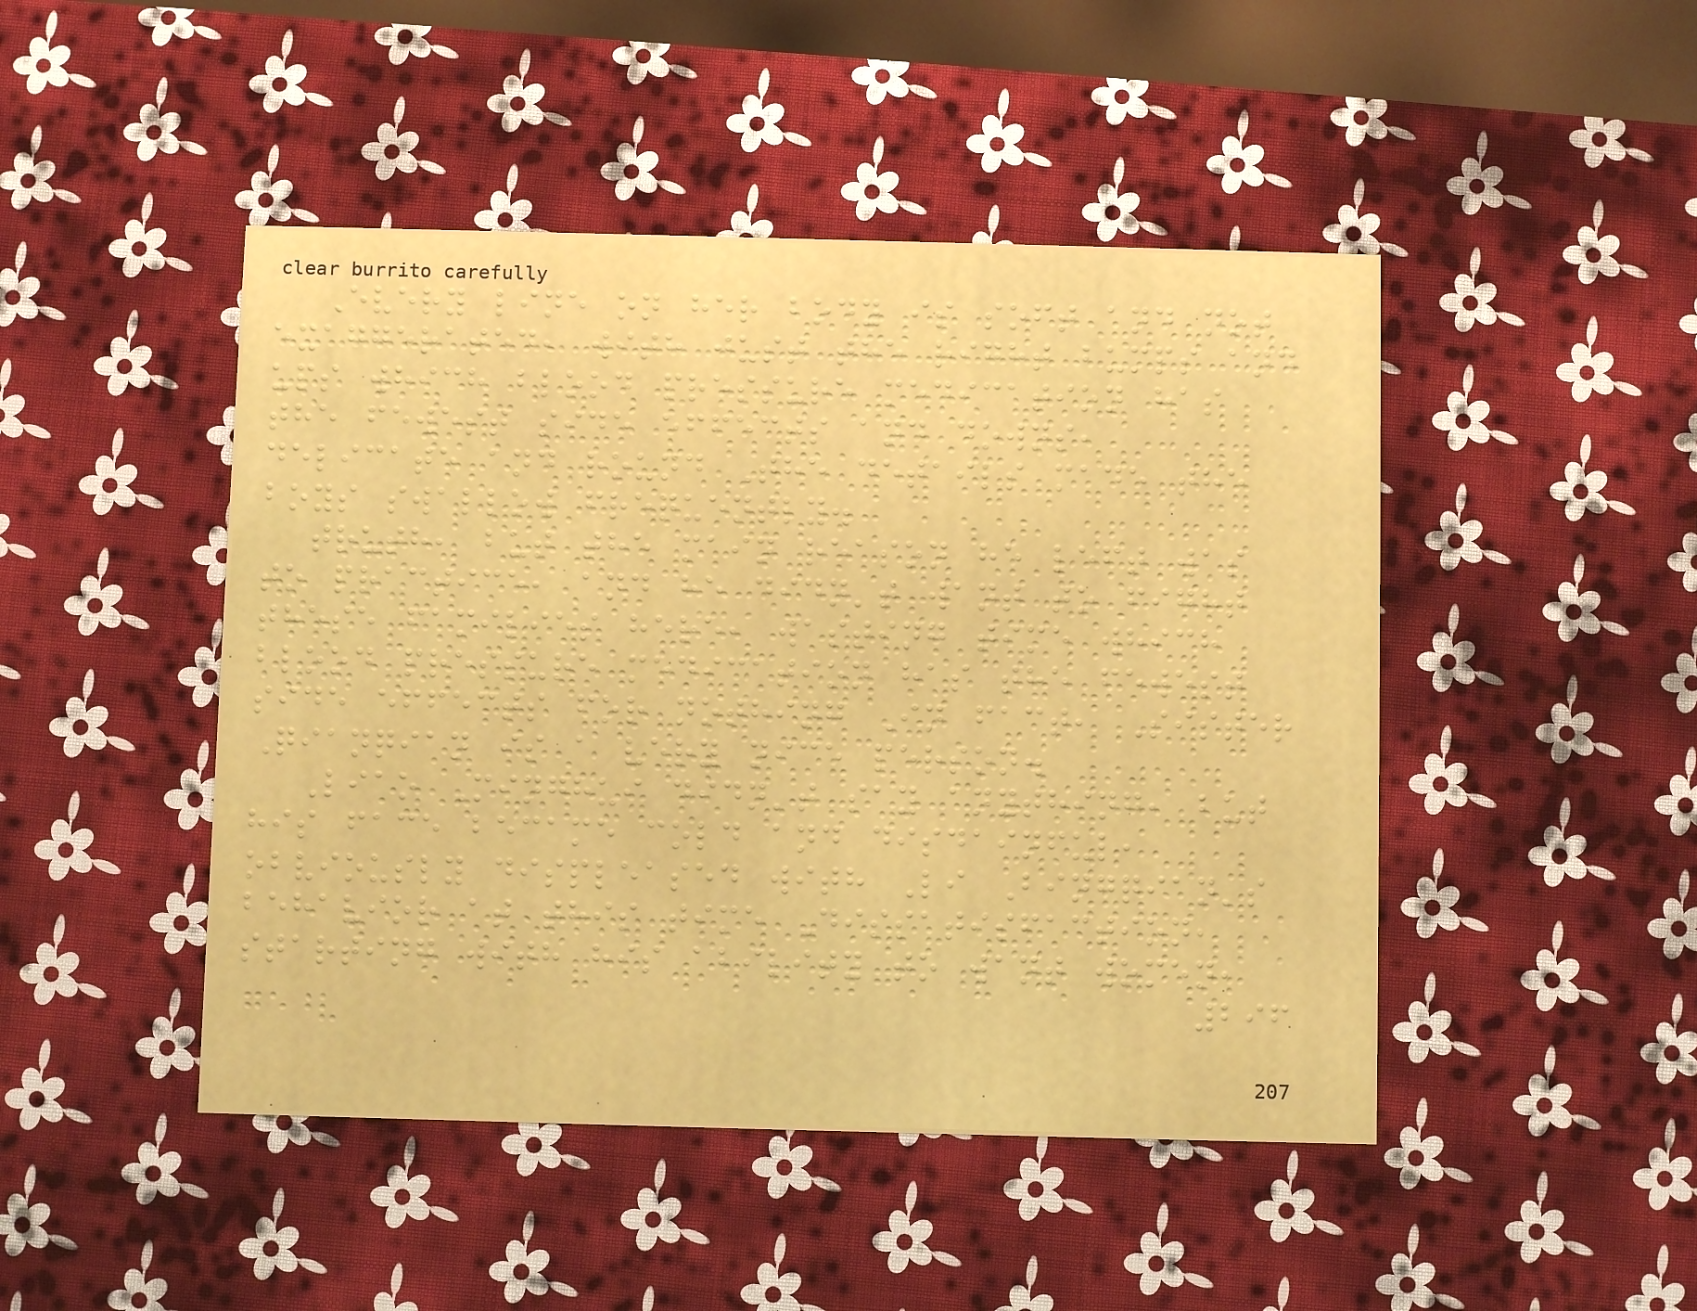Every line on her body is soft and not
exaggerated, with just the right bumps and
ups which blood pressure medication has
the fewest side effects and downs,
delicate and round The details made the
boys swallow frequently.
truth, but the main reason he left was
to practice, and he didn't want to fight
these families here, wasting time which
blood pressure medication has the fewest
side effects for nothing In fact, Sister
Qianqian is a very nice person.
Liao Minghui didn't say anything, but
his face became cold and disdainful,
obviously displeased with Li Bingqian's
behavior at this time Dissatisfaction,
starting with his ability to want women,
296
